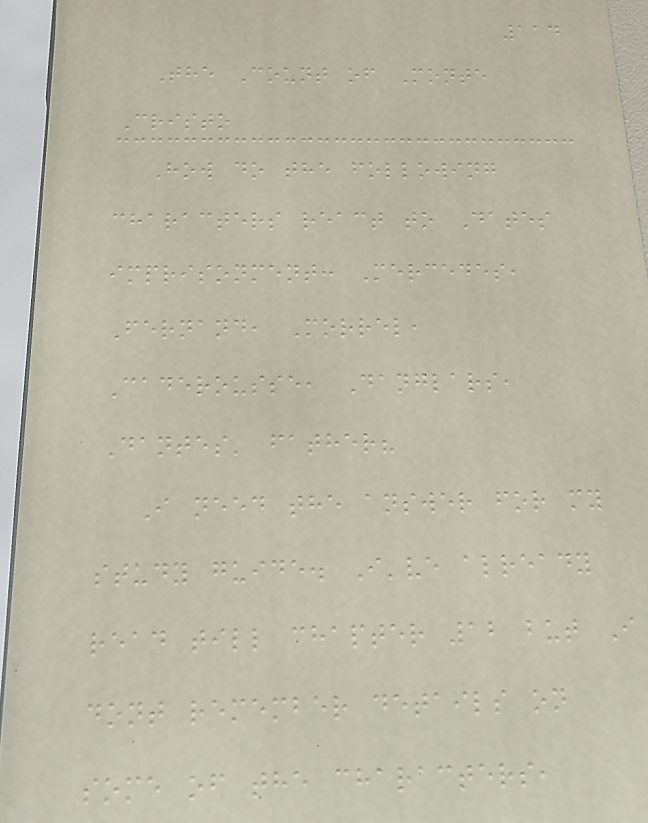114
The Count of Monte
Cristo
How do the following
characters react to Dates
imprisonment: Mercedes,
Fernand, Morrel,
Caderousse, Danglars,
Dantes' father?
I need the answer for my
study guide. I've already
read till chapter 12 but I
dont remember details on
some of the characters,
